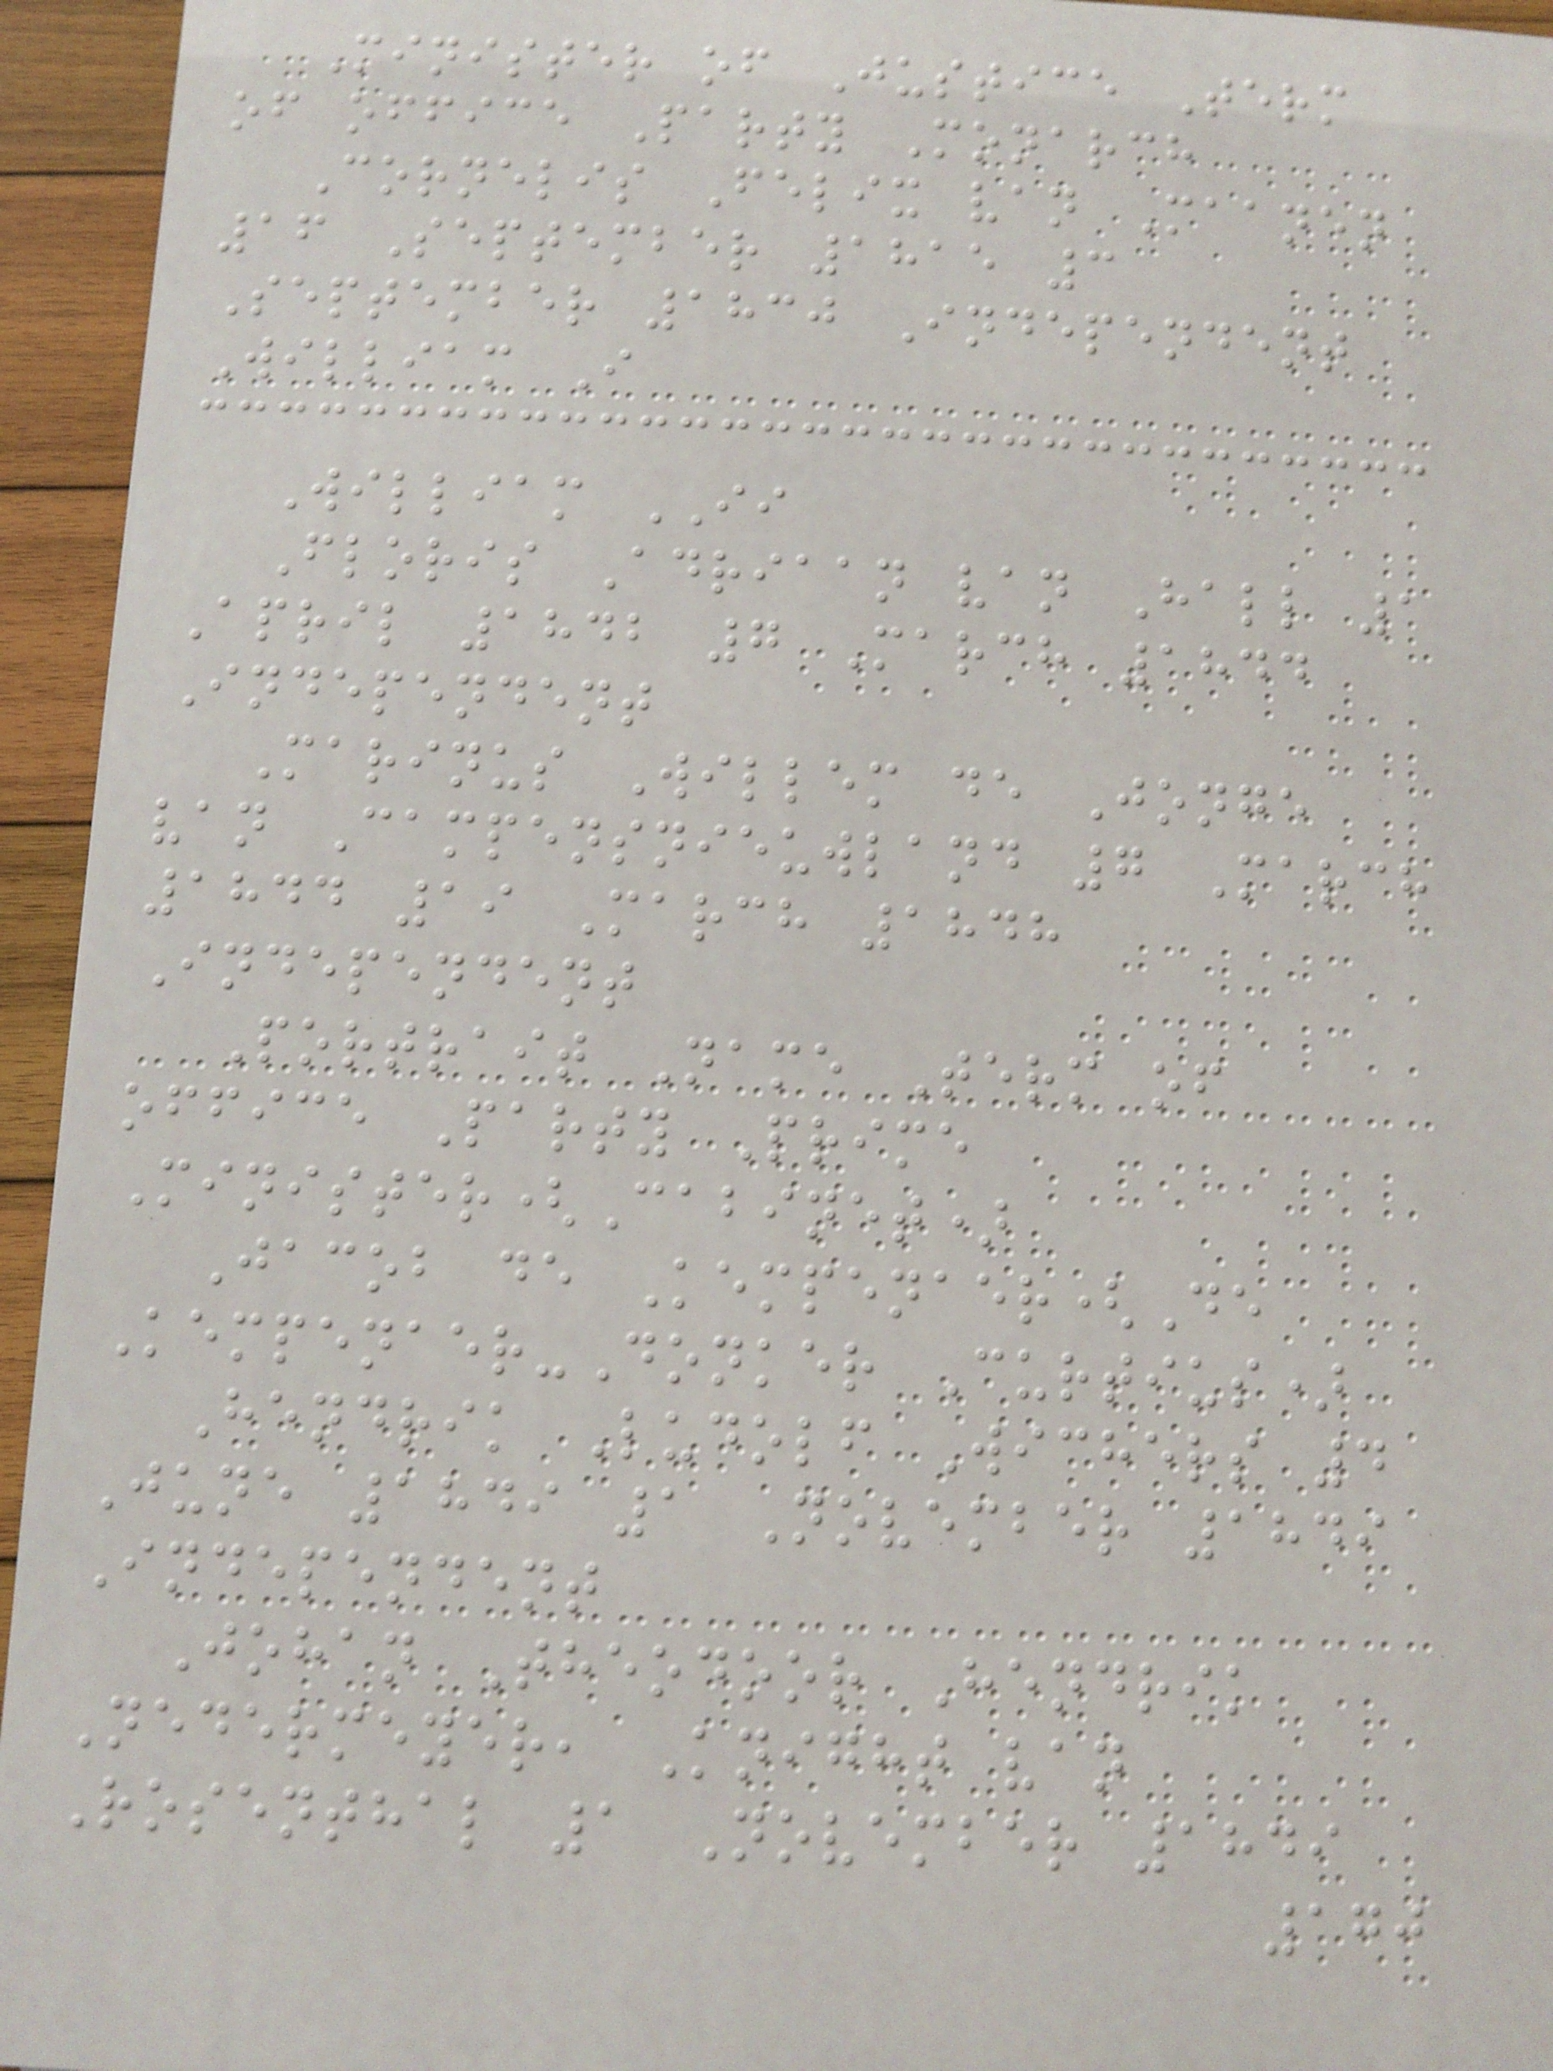Minister of Justice Term
of office Party Monarch
Cornelis Felix van Maanen
16 September 1815 3
September 1830 Independent
William I
William II
Floris Adriaan van Hall 1
April 1842 7 March 1844
Independent
Marinus Willem de Jonge
van Campensnieuwland 7 March
1844 19 March 1848
Independent
Portrait Name Term of
office Party Prime
Minister(Cabinet)
Jacob de Kempenaer(De
Kempenaer-Donker Curtius)
Hendrik Ludolf Wichers 4
June 1849 1 November 1849
Independent
Johan Theodoor Hendrik
Nedermeyer, Knight van
Rosenthal 1 November 1849
170
